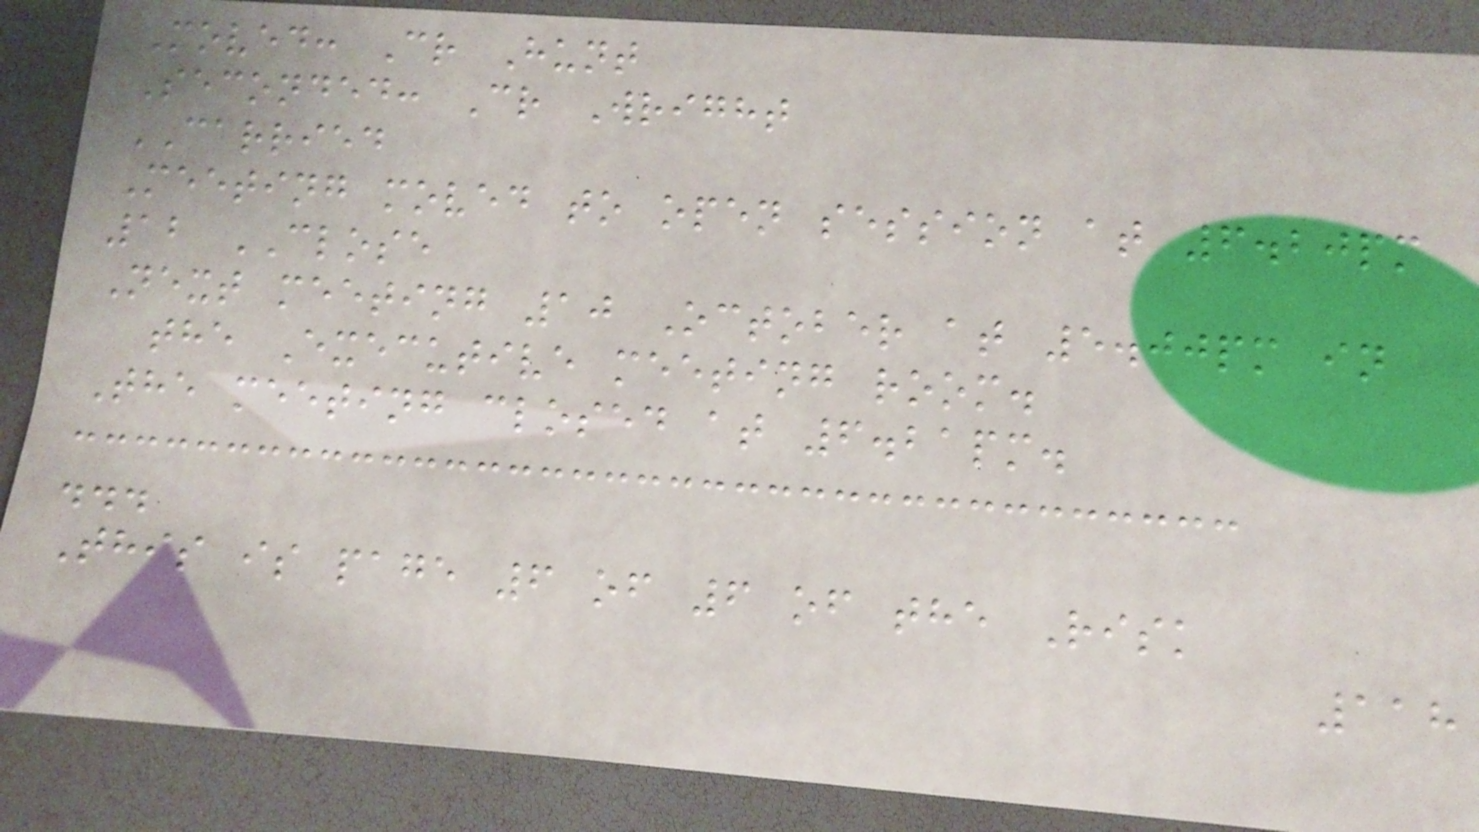Moved: Cr Hunt
Seconded: Cr Wright
CARRIED
Meeting moved to open session at 6.20pm
12 CLOSE
Next meeting 10 October at 5.00pm in
the Executive meeting room.
The meeting closed at 6.21pm.
...
This is page 6 of 6 of the Risk
118
